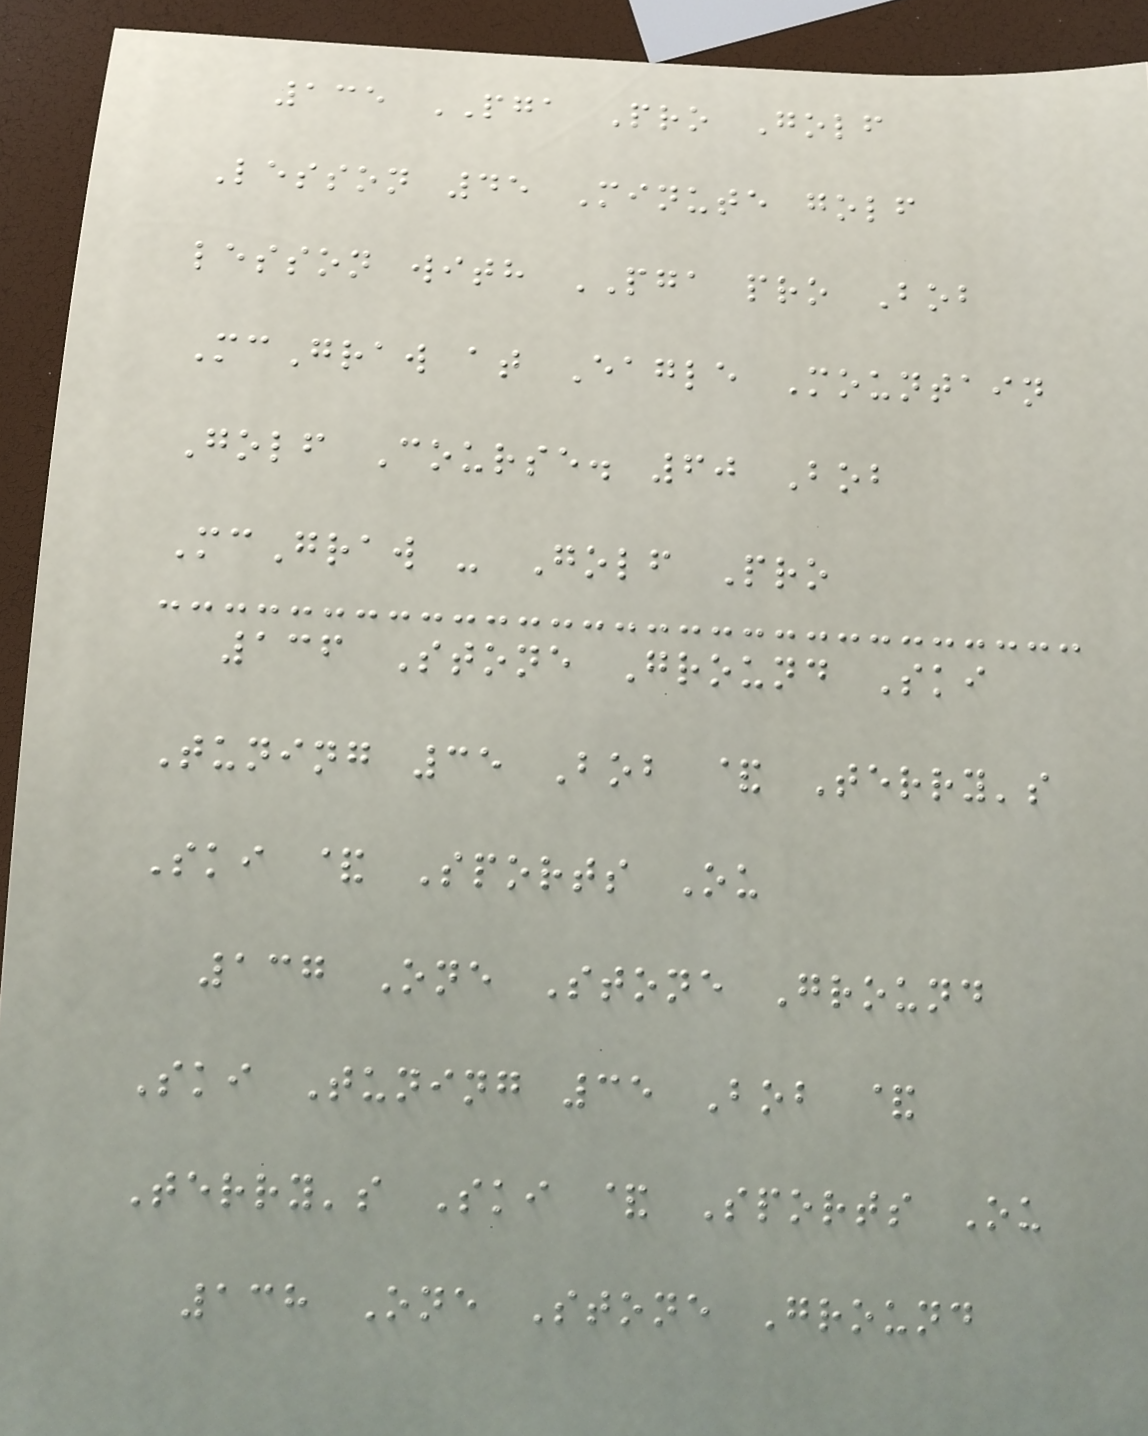135 PGA Pro Golf
Lesson 45 Minute golf
lesson with PGA pro Bob
McGraw at Eagle Mountain
Golf Course. 60 Bob
McGraw - Golf Pro
136 Stone Ground Ski
Tuning 35 Bob & Terry's
Ski & Sports Ou
137 One Stone Ground
Ski Tuning 35 Bob &
Terry's Ski & Sports Ou
138 One Stone Ground
